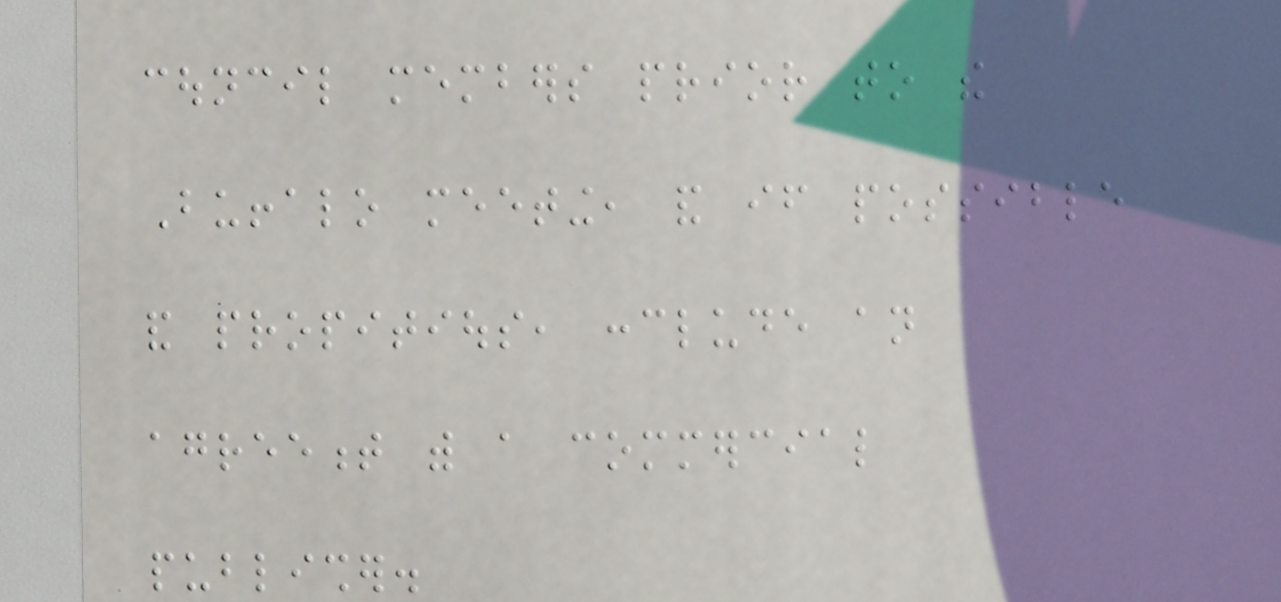council members prior to the
Buffalo meeting, and if possible
and propitious, conclude an
agreement with a commercial
publisher.
